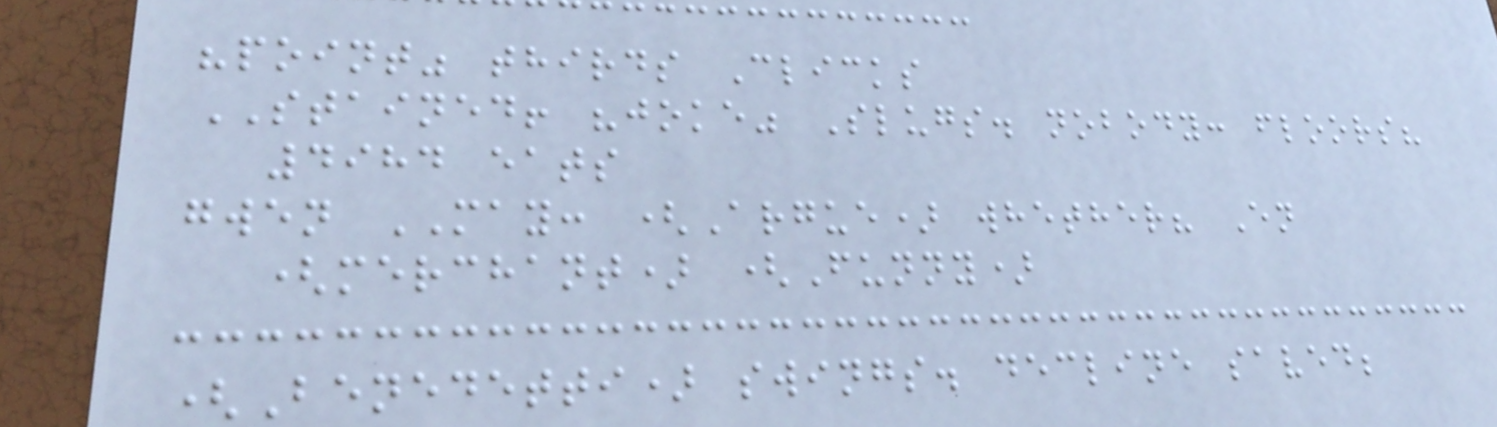"point" thirds Clicks
STAINED! "joke" Slugs. nobody: floors?
4984 eats
gwen MAY: (Argue) whether? En
(merchant) (Funny)
(Benedetti) swings. decline saved;
